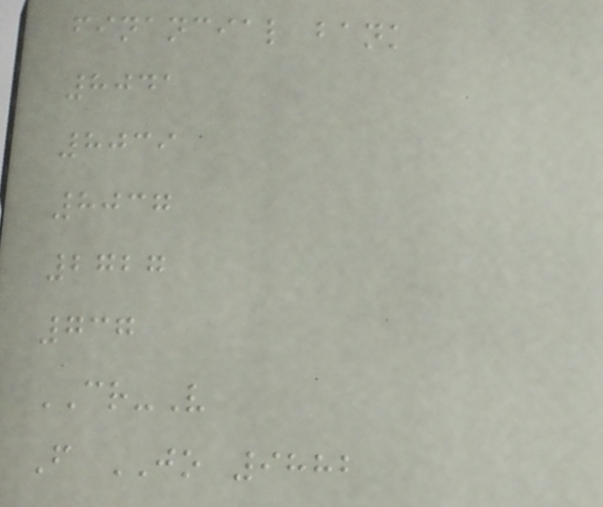financial bank
8041
8039
8037
2727
737
CR-V
F JO 9882
